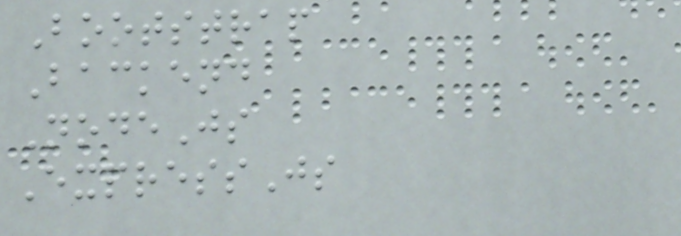Bootstrap
Backend
NodeJs
ExpressJs
